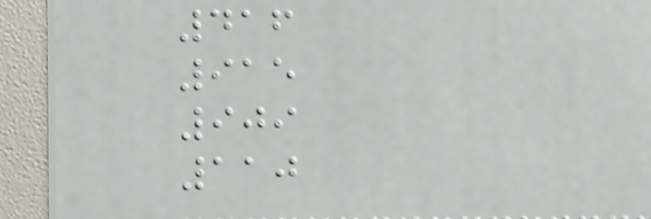416
915
909
110
